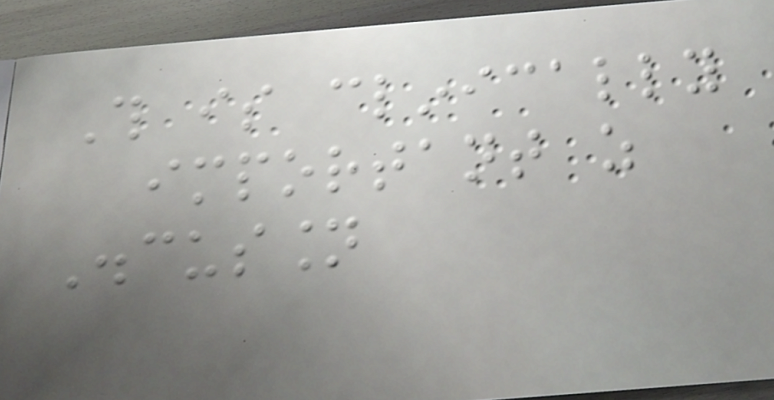This is clinically
important as
Discussion
